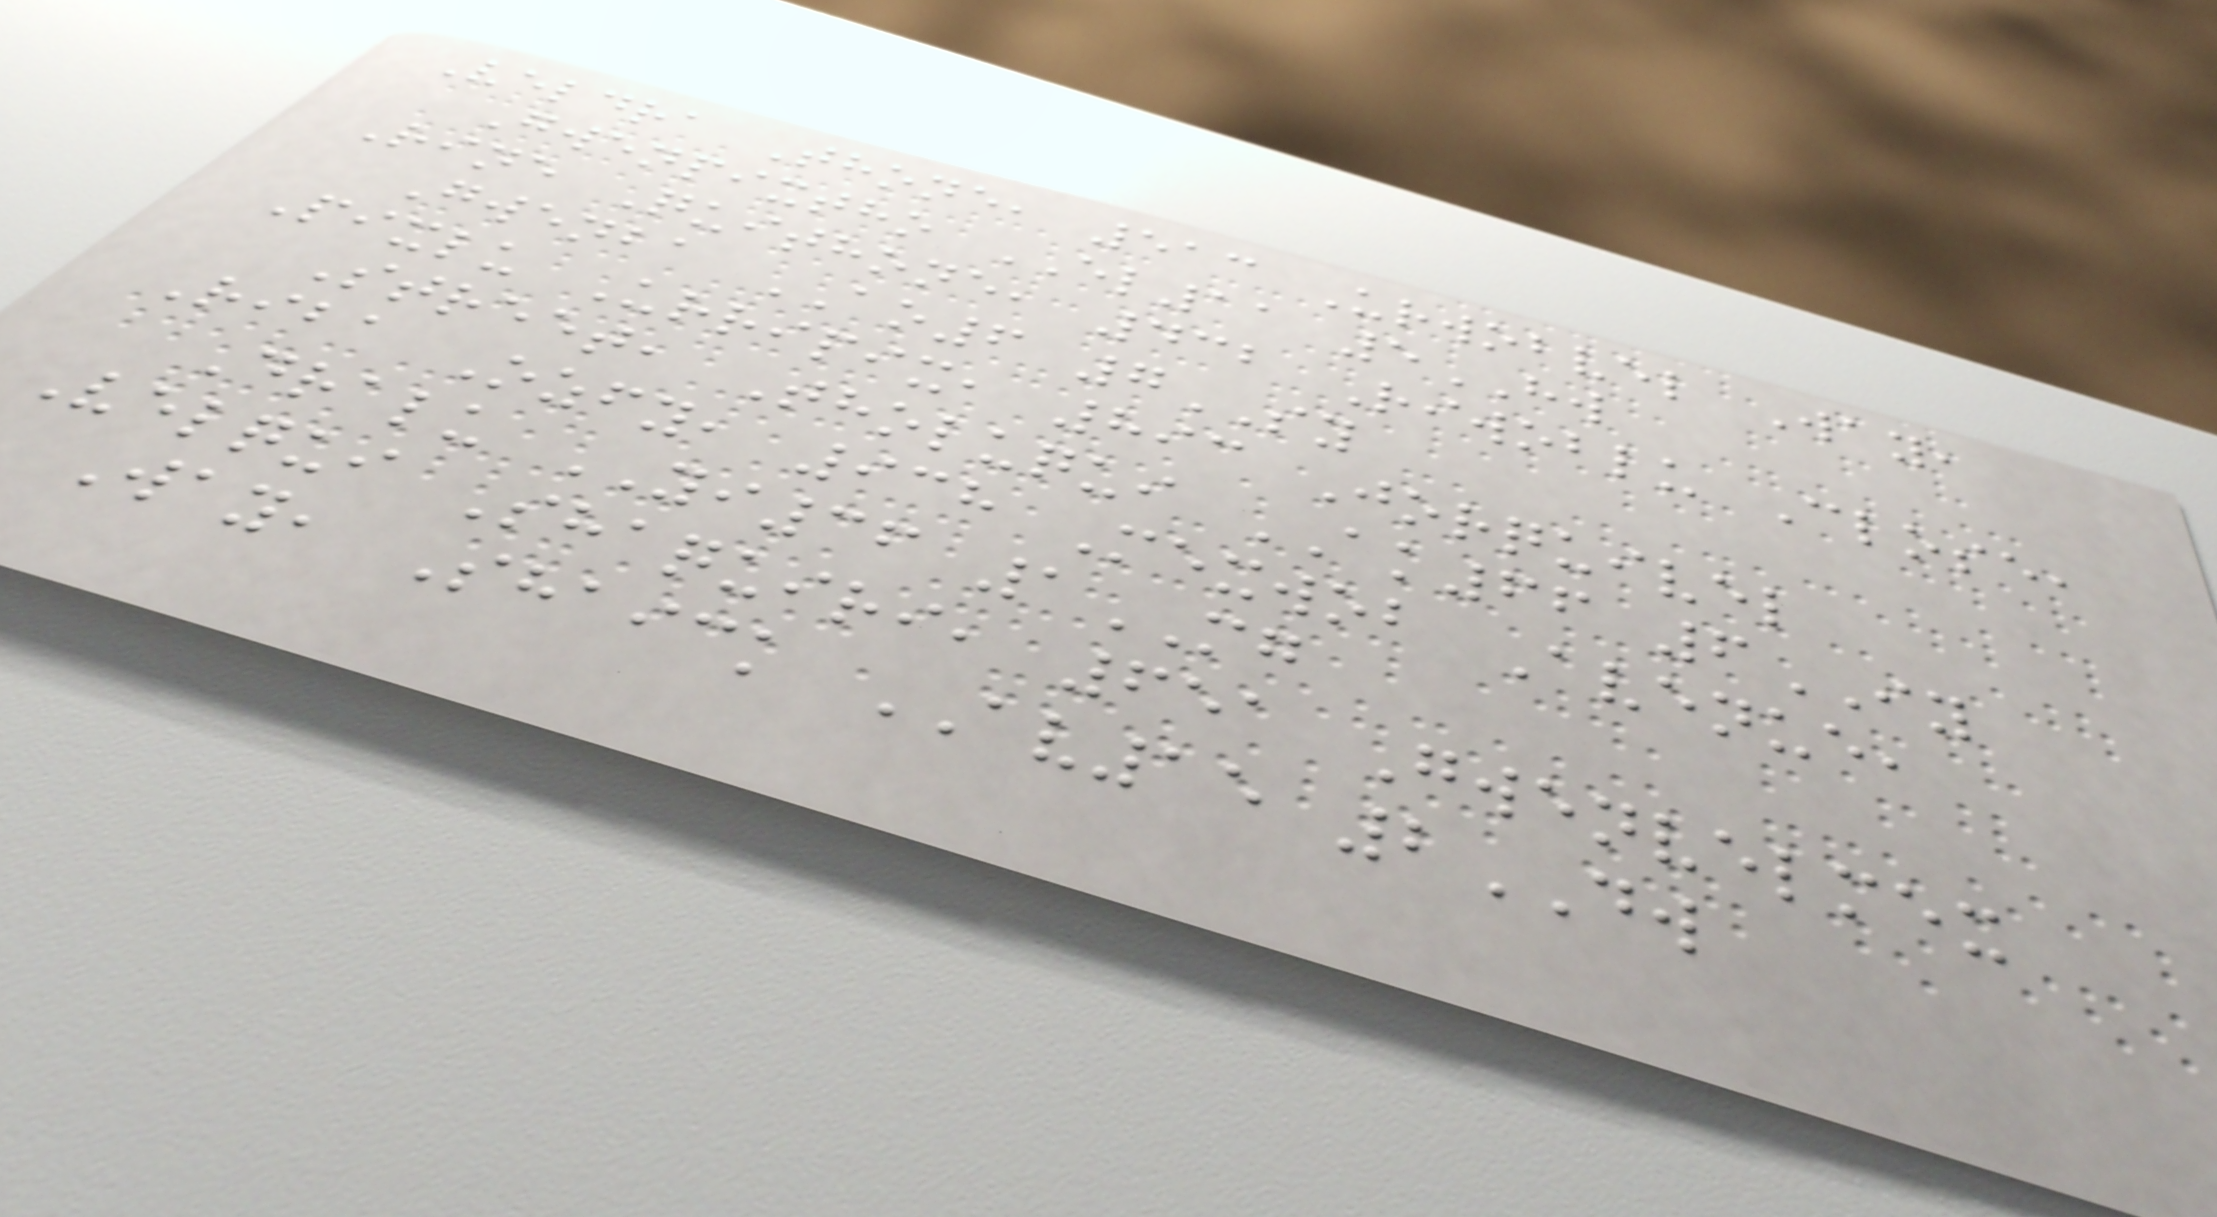Veldra Thone, 513 Urwobvel Way,
Gwenpixtho EL11 5HW
Rine Quithone, 432 Riwoblu Close,
Gwenba AO6 7SY
Pixlu Urripix, 893 Jorquivel
Street, Tholuqui AK66 6IY
Riba Ozfy, 938 Mexwob Avenue,
Dralu YI36 1MG
Velqui Shaquiri, 651 Gwenvelmex
Way, Shaick AV15 2DW
